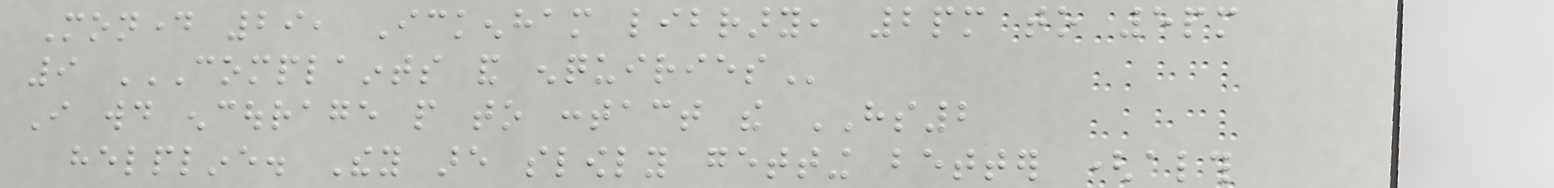Monday 29, Ickenham library, 2pm to 5pm
9 COMPLAINTS AND ENQUIRIES
I would encourage people to contact the HS2
helpline. They are slowly getting better (although
